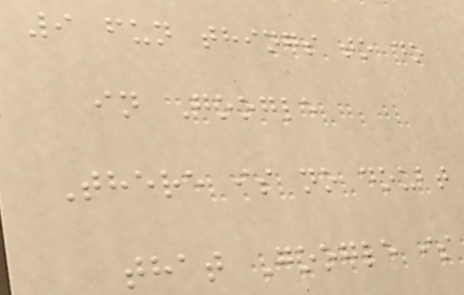9 fun things to do
in Google
There is no doubt
that Google is
